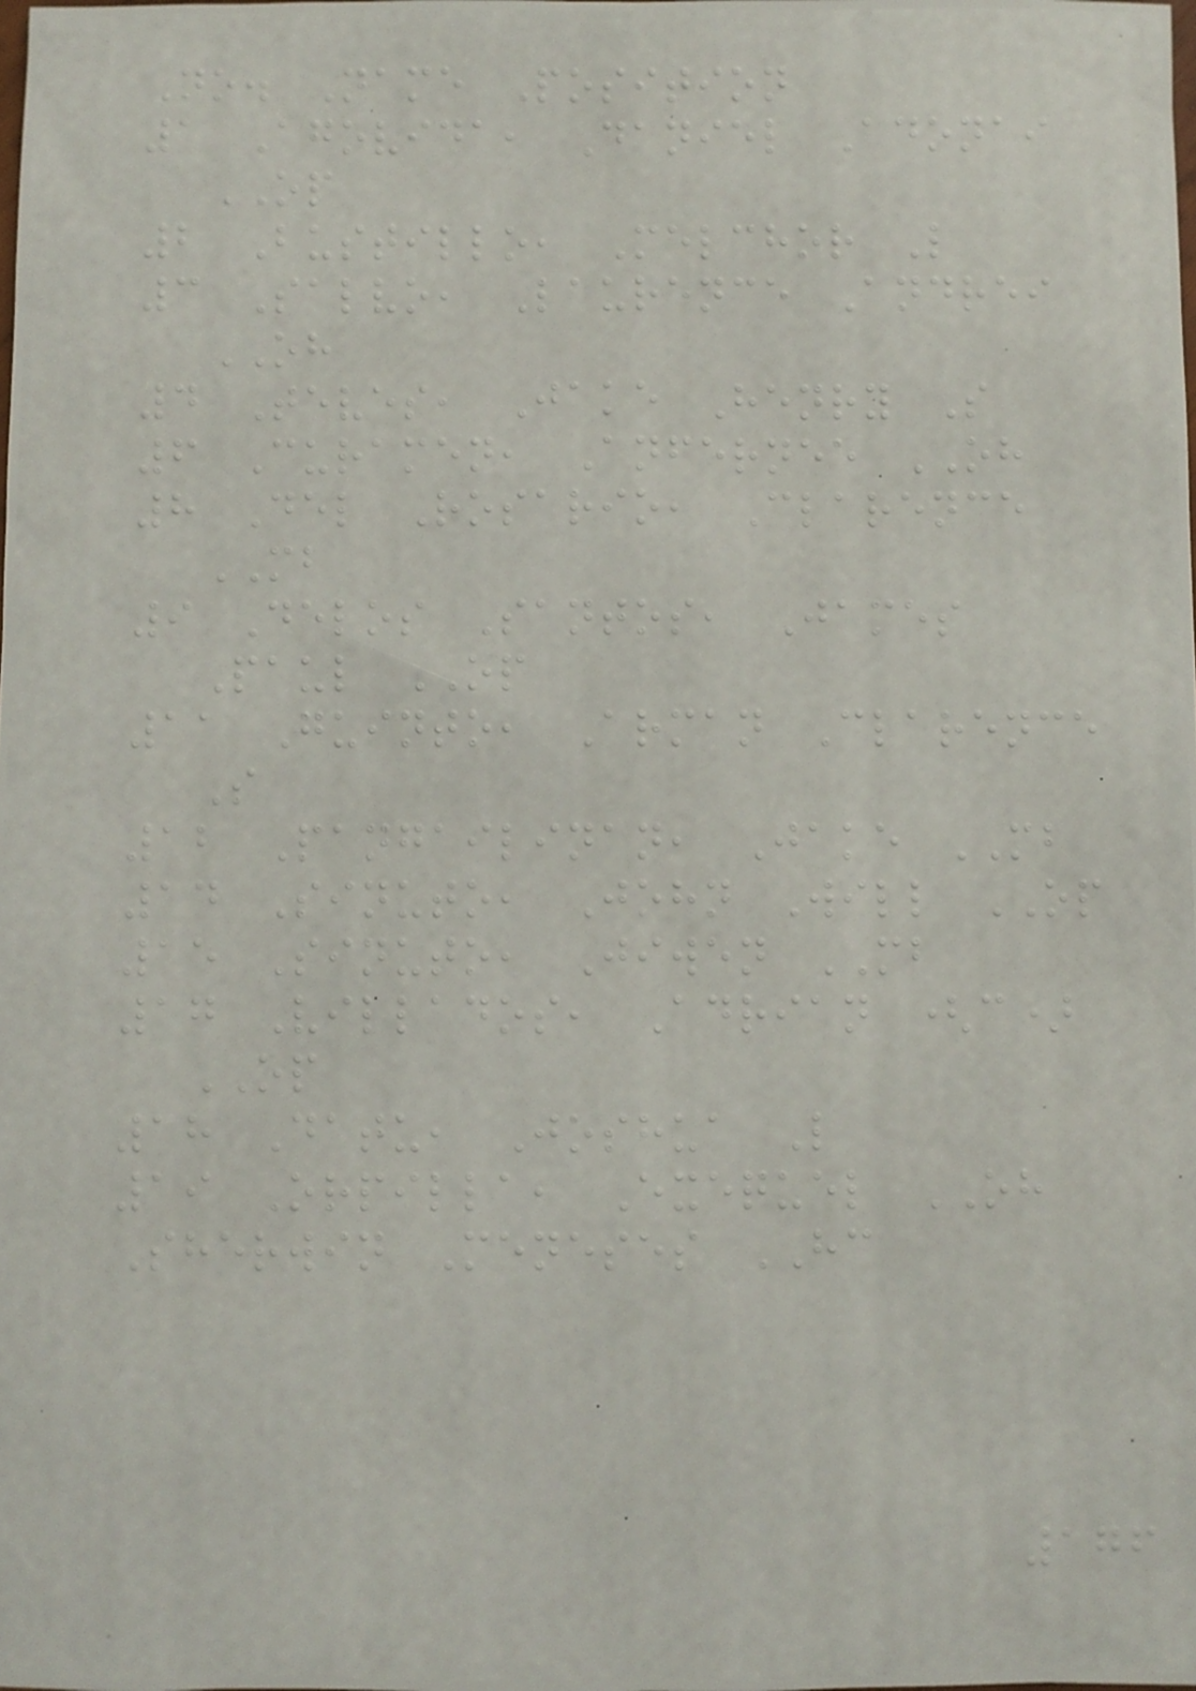No. Name Position
1 Agovida, Daniel Adonai
OP
2 Bustillo, Melchor L
3 Salvo, Laurence Andrei
OH
4 Teves, Jake Henry S
6 Curamen, Anfernee OH
8 Del Rosario, Clarence
MB
9 Delos Santos, James
Paul OP
11 Guinto, Arman Clarence
S
12 Pangailinan, Jake MB
14 Sinuto, John Will OP
15 Sinuto, Jiwen MB
17 Villados, Adrian (c)
OP
18 Datu, Joshua L
19 Orpilla, Exequel OH
Sherwin Meneses HC
176
